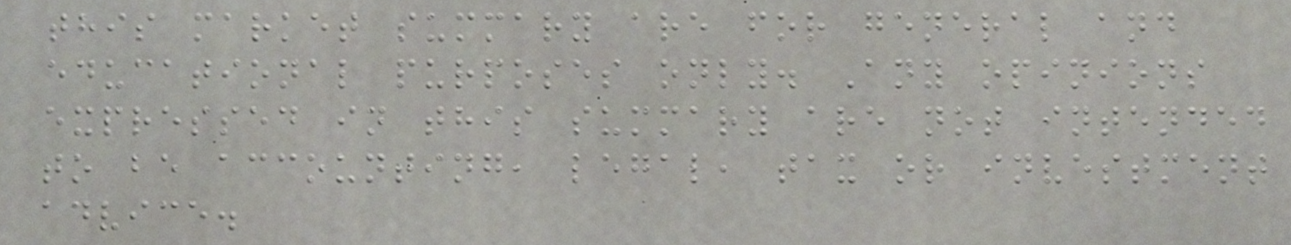this market summary are for general and
educational purposes only. Any opinions
expressed in this summary are not intended
to be accounting, legal, tax or investment
advice.
